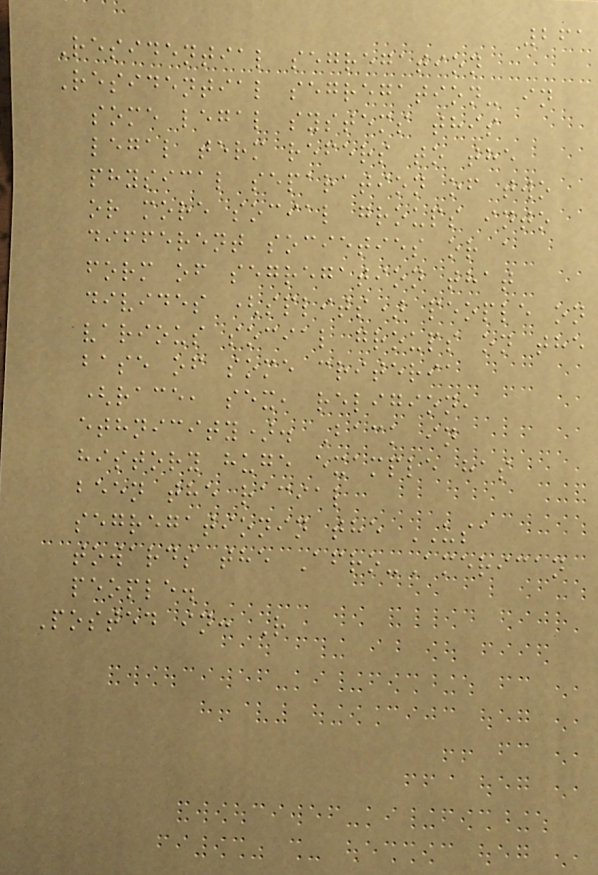261
Residential segregation
Residential segregation- in
some legal systems this
legal term refers to the
physical separation of two
or more social groups into
different societies or a
form of segregation that
divides (splits) people on
various social groups on the
base of some criteria
(race, sex, religion,
ethnicity). Back in
history huge example has
been the racial
segregationin the USA
towards the Afro-American
people.
Posted in: R
